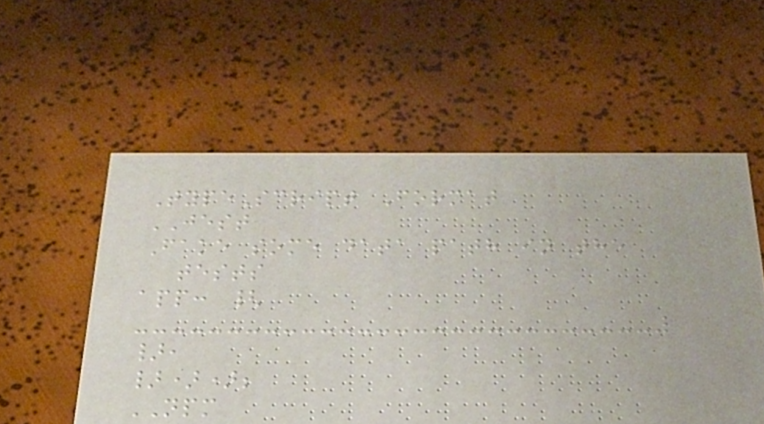TypeScript Format
JEST
Fake some data path in the
tests
app: {
},
}));
NPM
